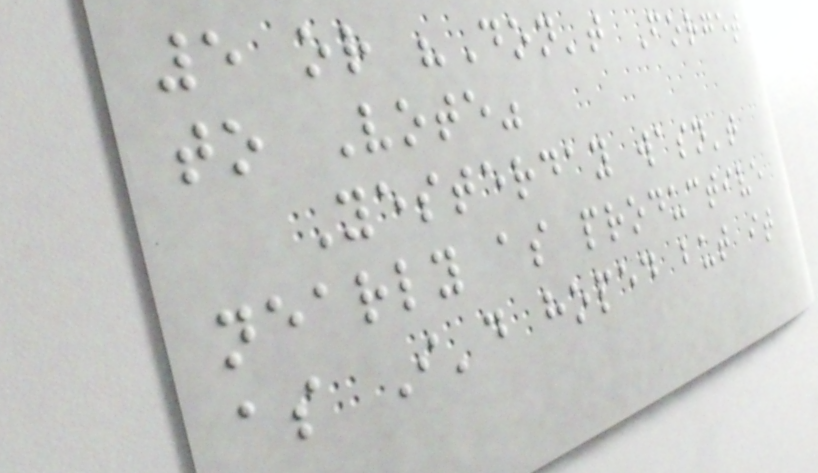5 or "Don't Forget
to Vote"
Yesterday wasn't
nearly as productive
as I'd hoped but it
